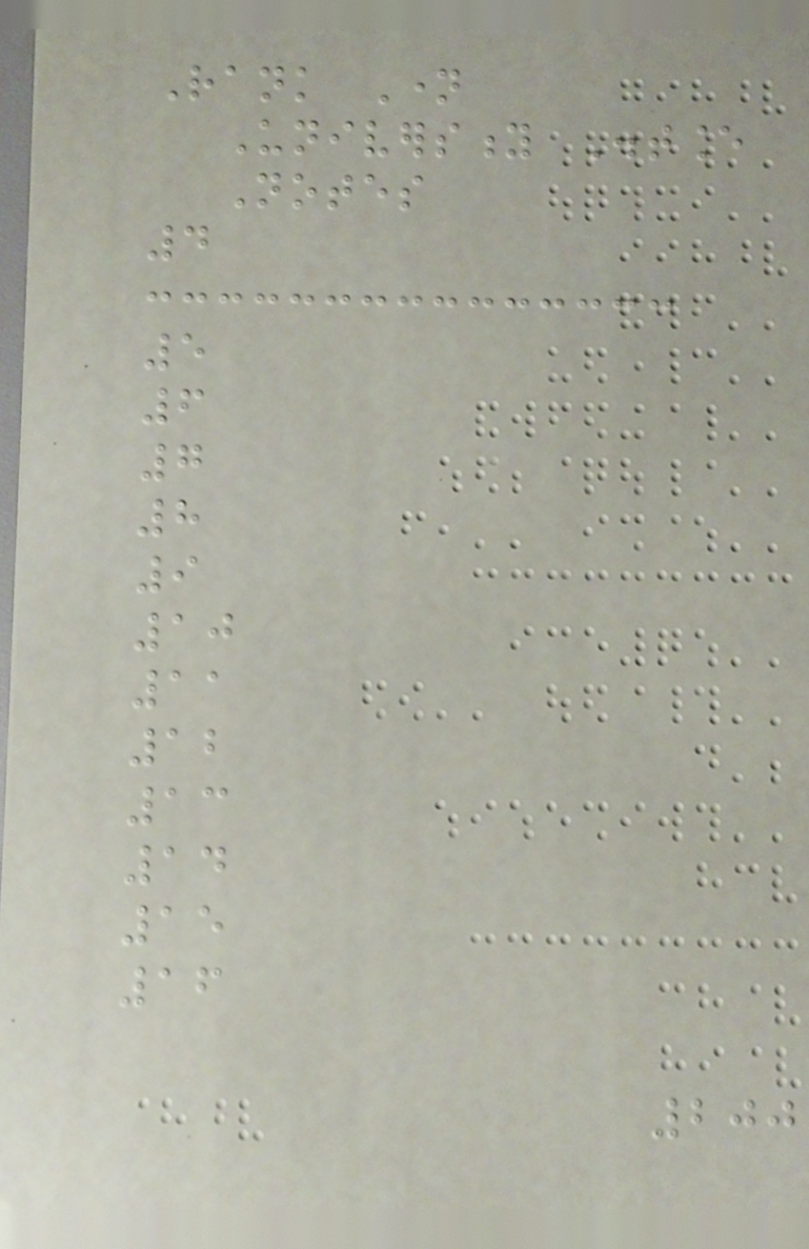Rank Name
University Distance
Notes
4
5
6
7
8
9
10
11
12
13
14
15
16
200
